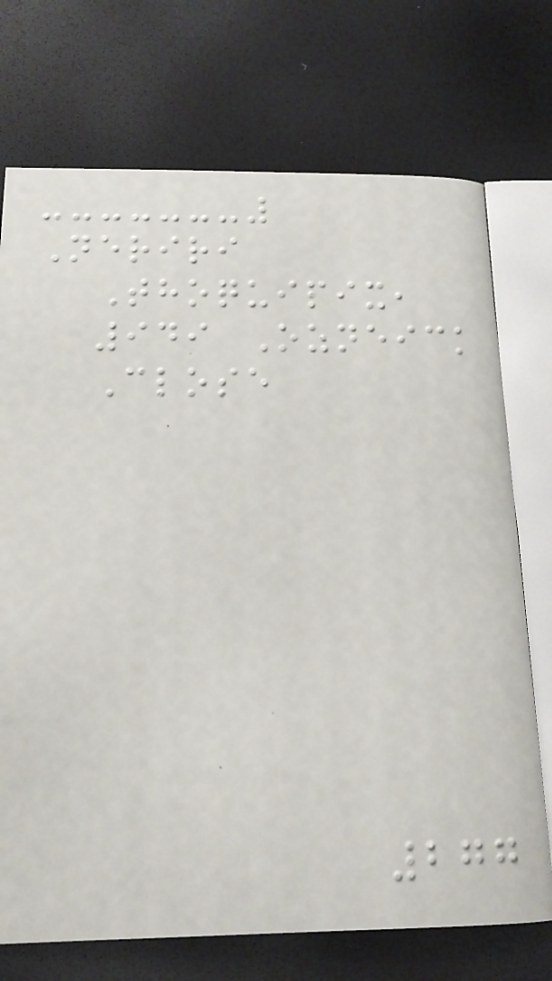Neriri
Thoquipix,
949 Ozneick
Close
277
